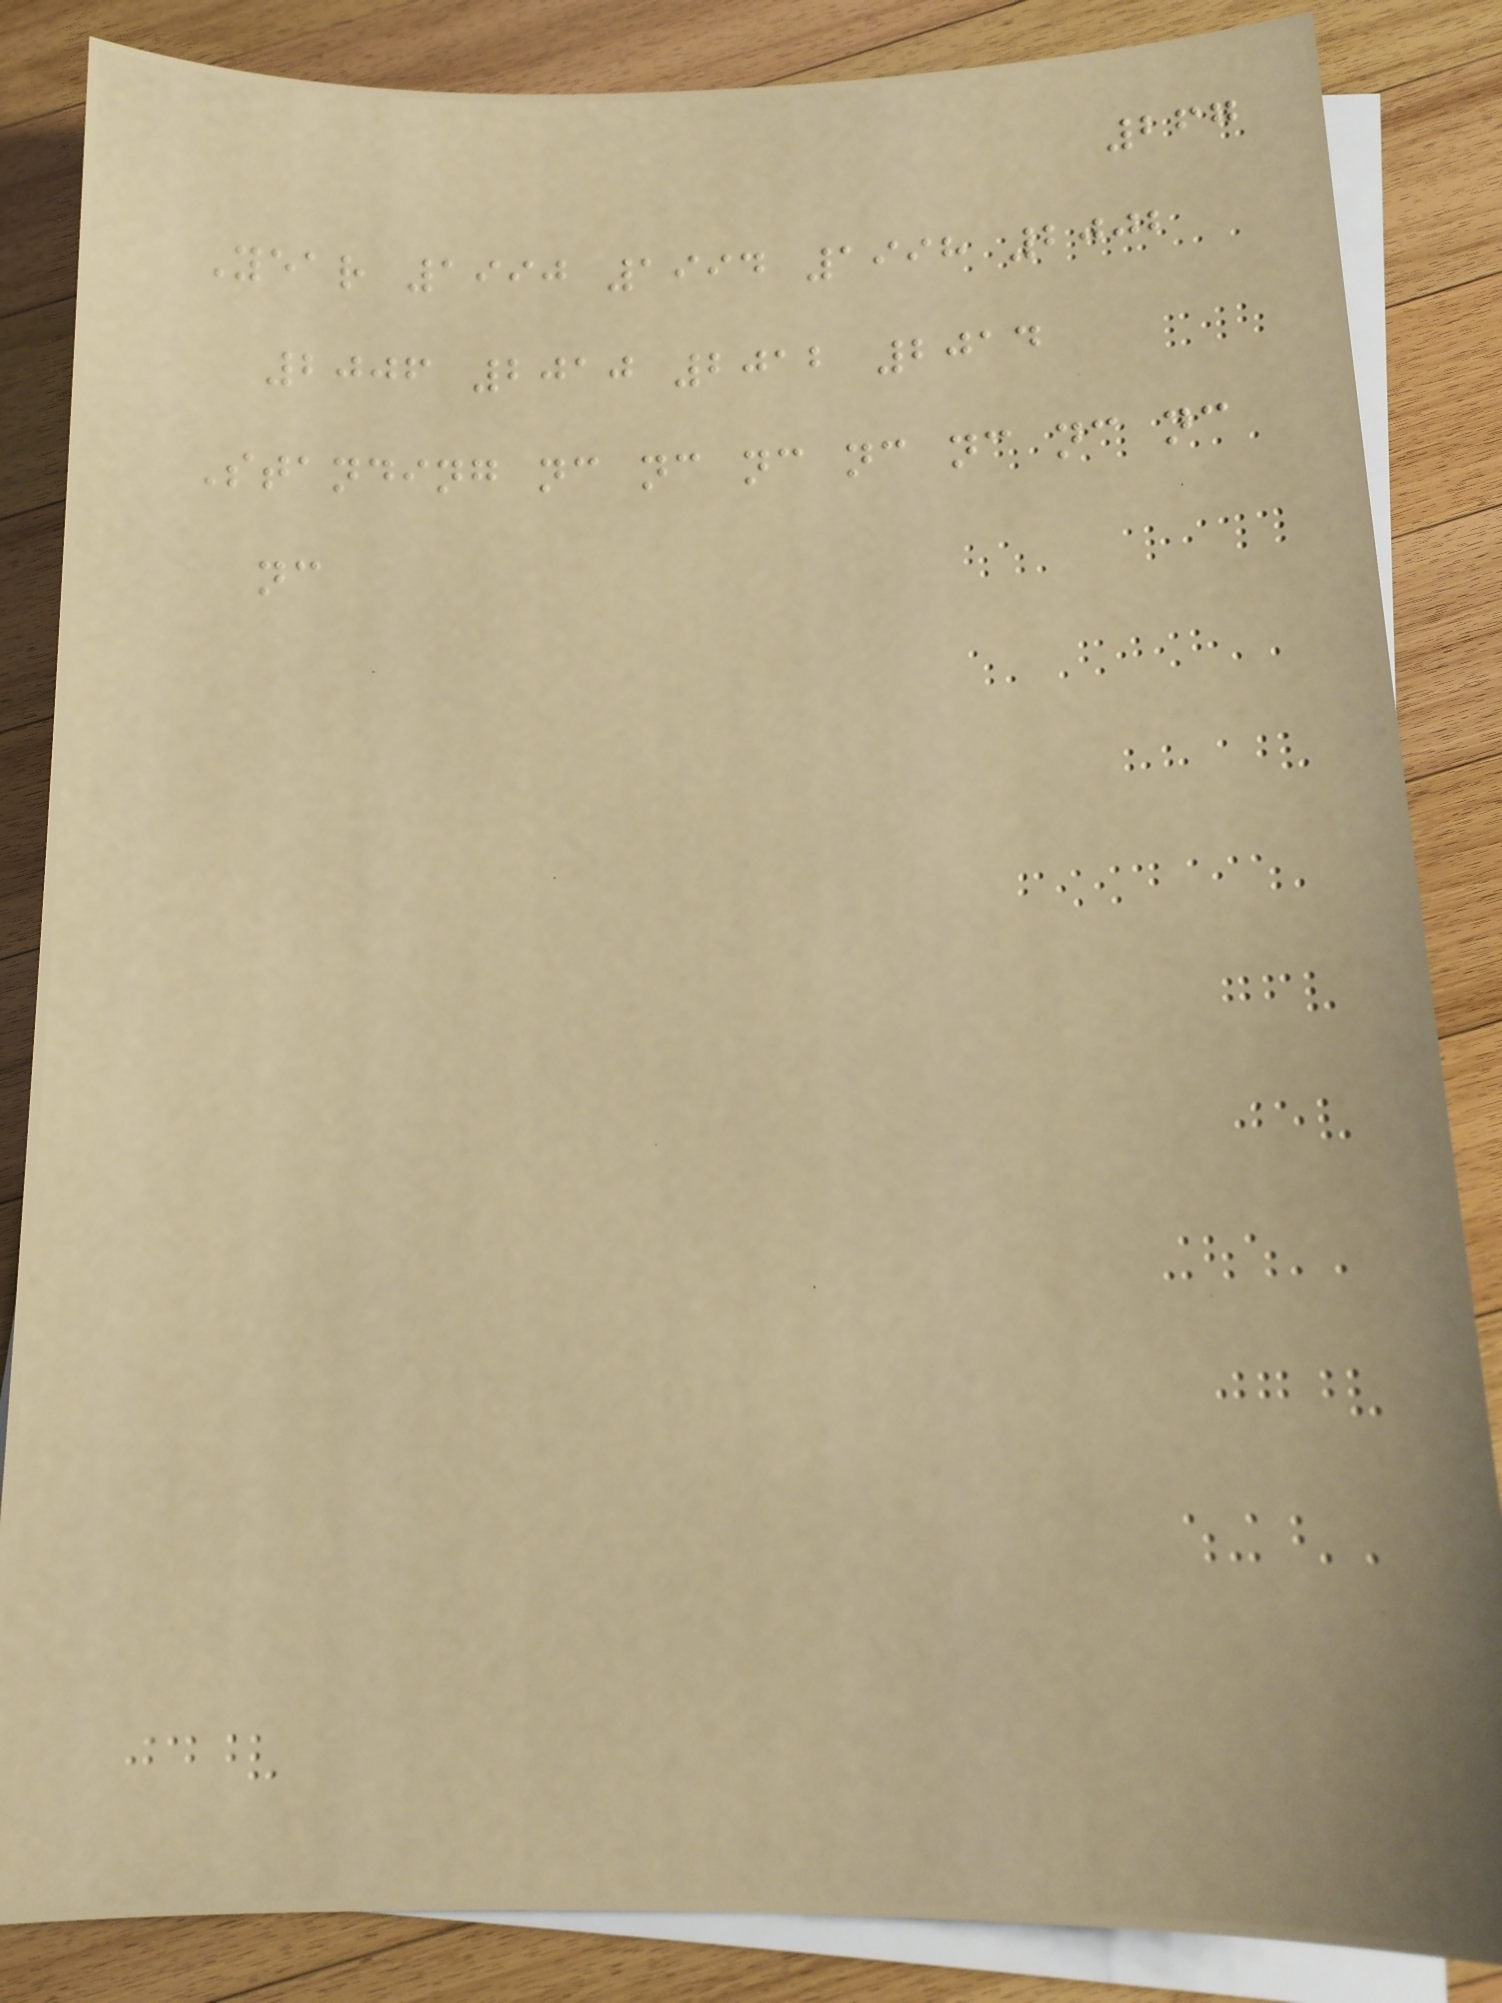267
Year 1990 1994 1998 2002
2006 2010 2012 2014
Standing nc nc nc nc nc nc nc
nc
